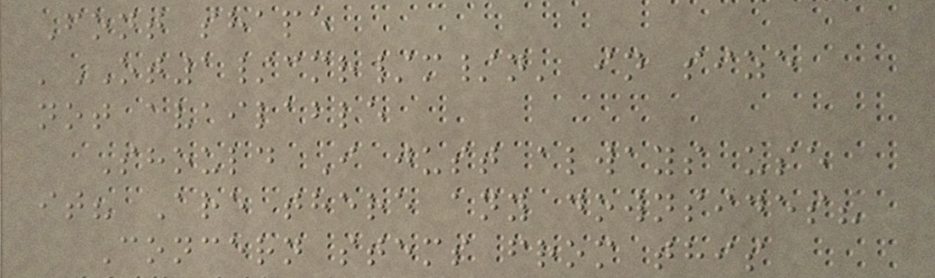Font shape
'OT1/cmr/m/n' in size
not available
Should I just always use
it? Are there any downsides?
Concern stems from this
